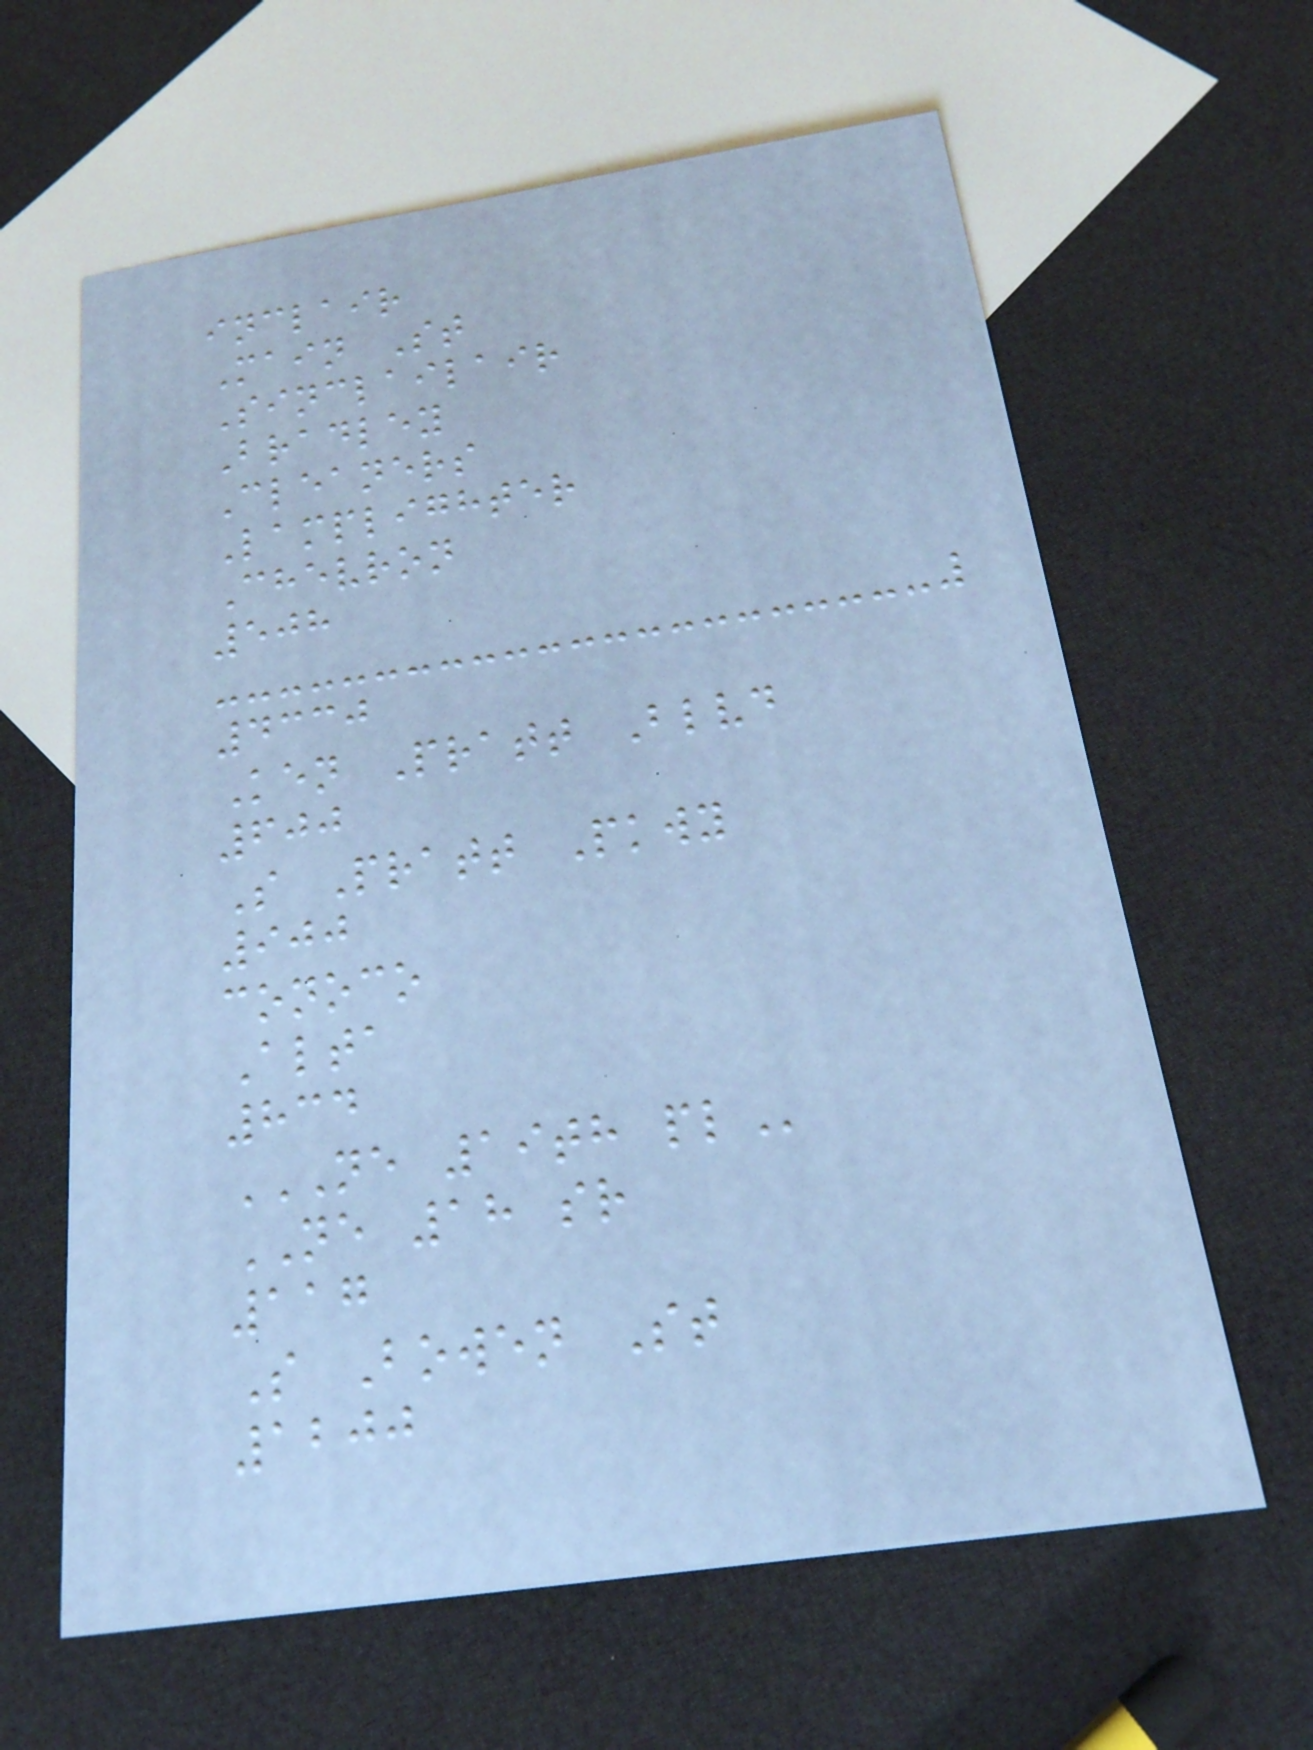inclair
Main St
Sinclailair
Bradley
Cleaners
Lamplighter
Chevron
508
4330
Ken Pratt Blvd
600
S Pratt Pkwy
900
conoco
Alta
834
NE 19TH PL
NE 18 sr
117
S Bowen St
1200
